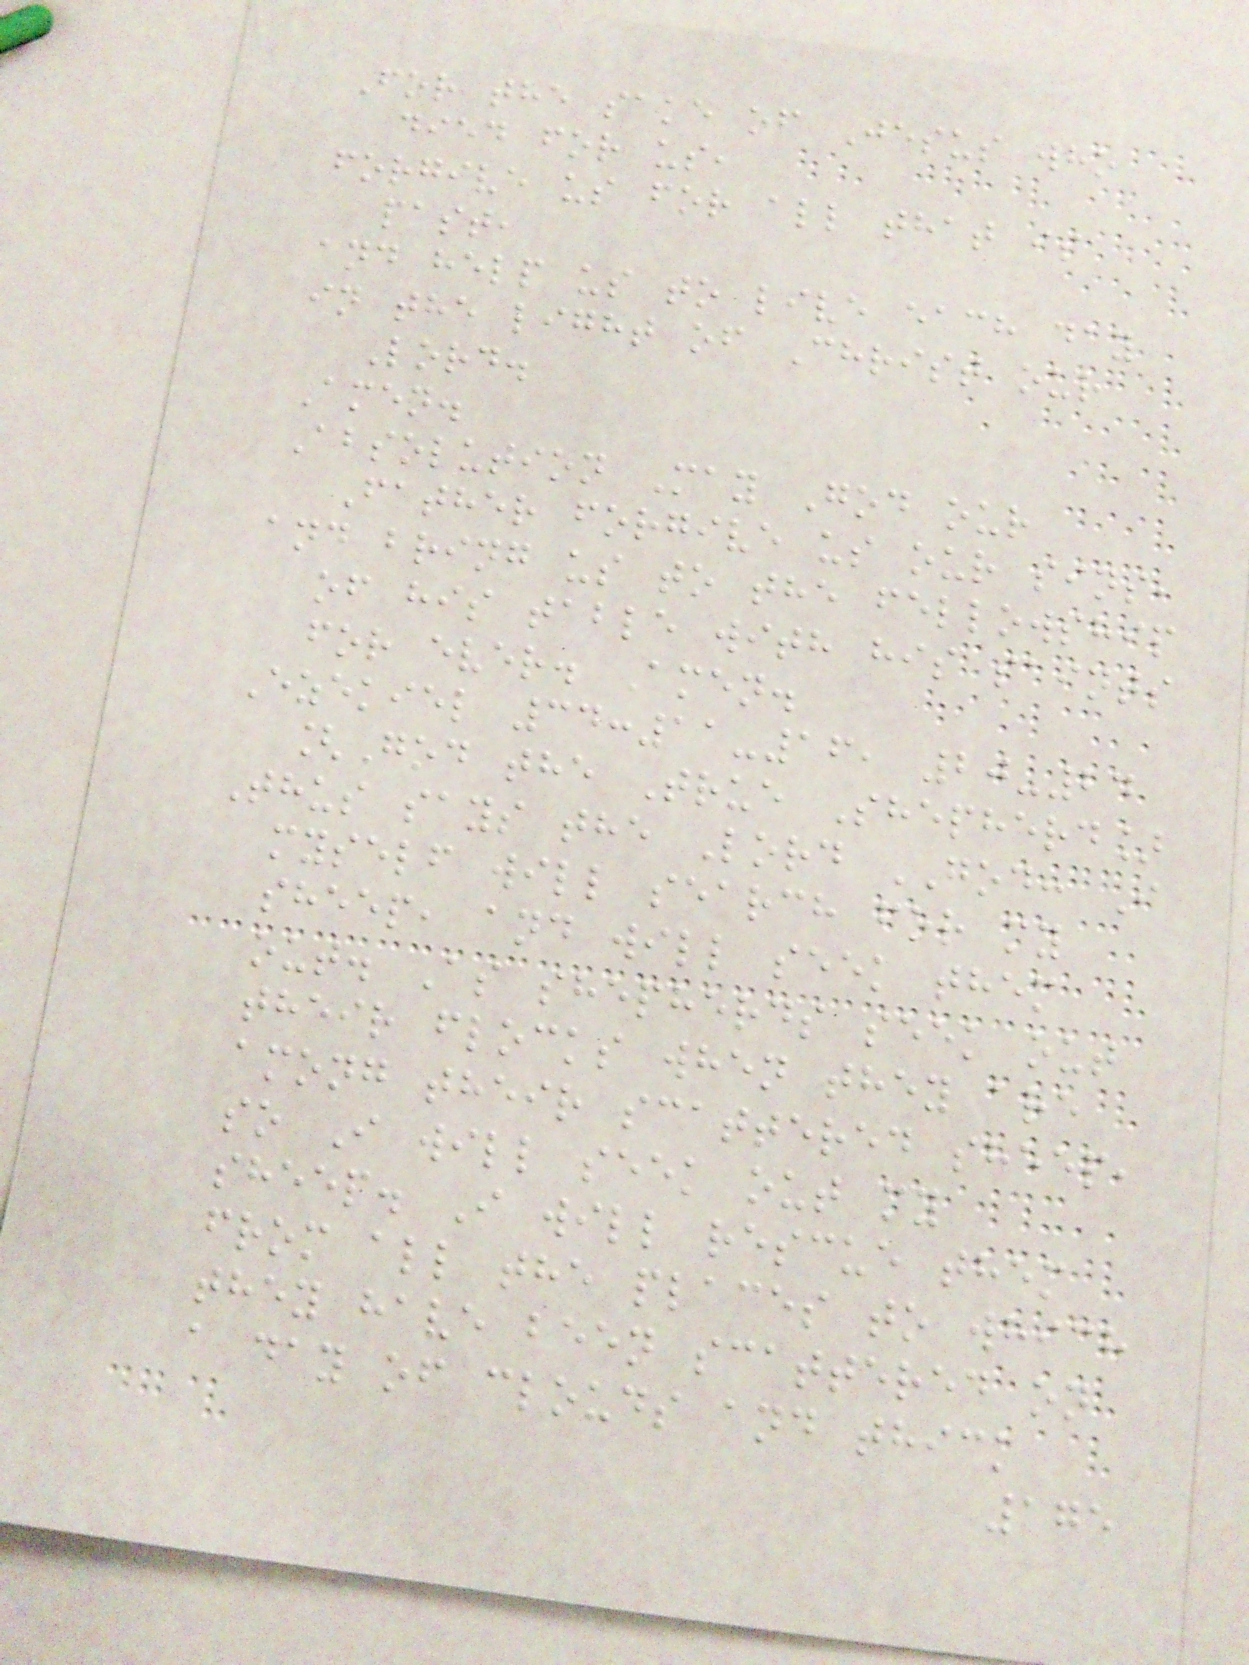For the sake of Jesus who
died for us,
forgive us for all that is
past,
and help us to live each day
in the light of Christ our
Lord.
Amen.
Absolution May God our
Father forgive us our sins,
and bring us to the fellowship
of his table with his saints
for ever. Amen.
Ezekiel 34:11-16, 20-24
[God the True Shepherd]
Thus says the Lord GOD: I
myself will search for my
sheep, and will seek them
out. As shepherds seek out
their flocks when they are
among their scattered sheep,
so I will seek out my
sheep. I will rescue them
from all the places to which
they have been scattered on
a day of clouds and thick
175
